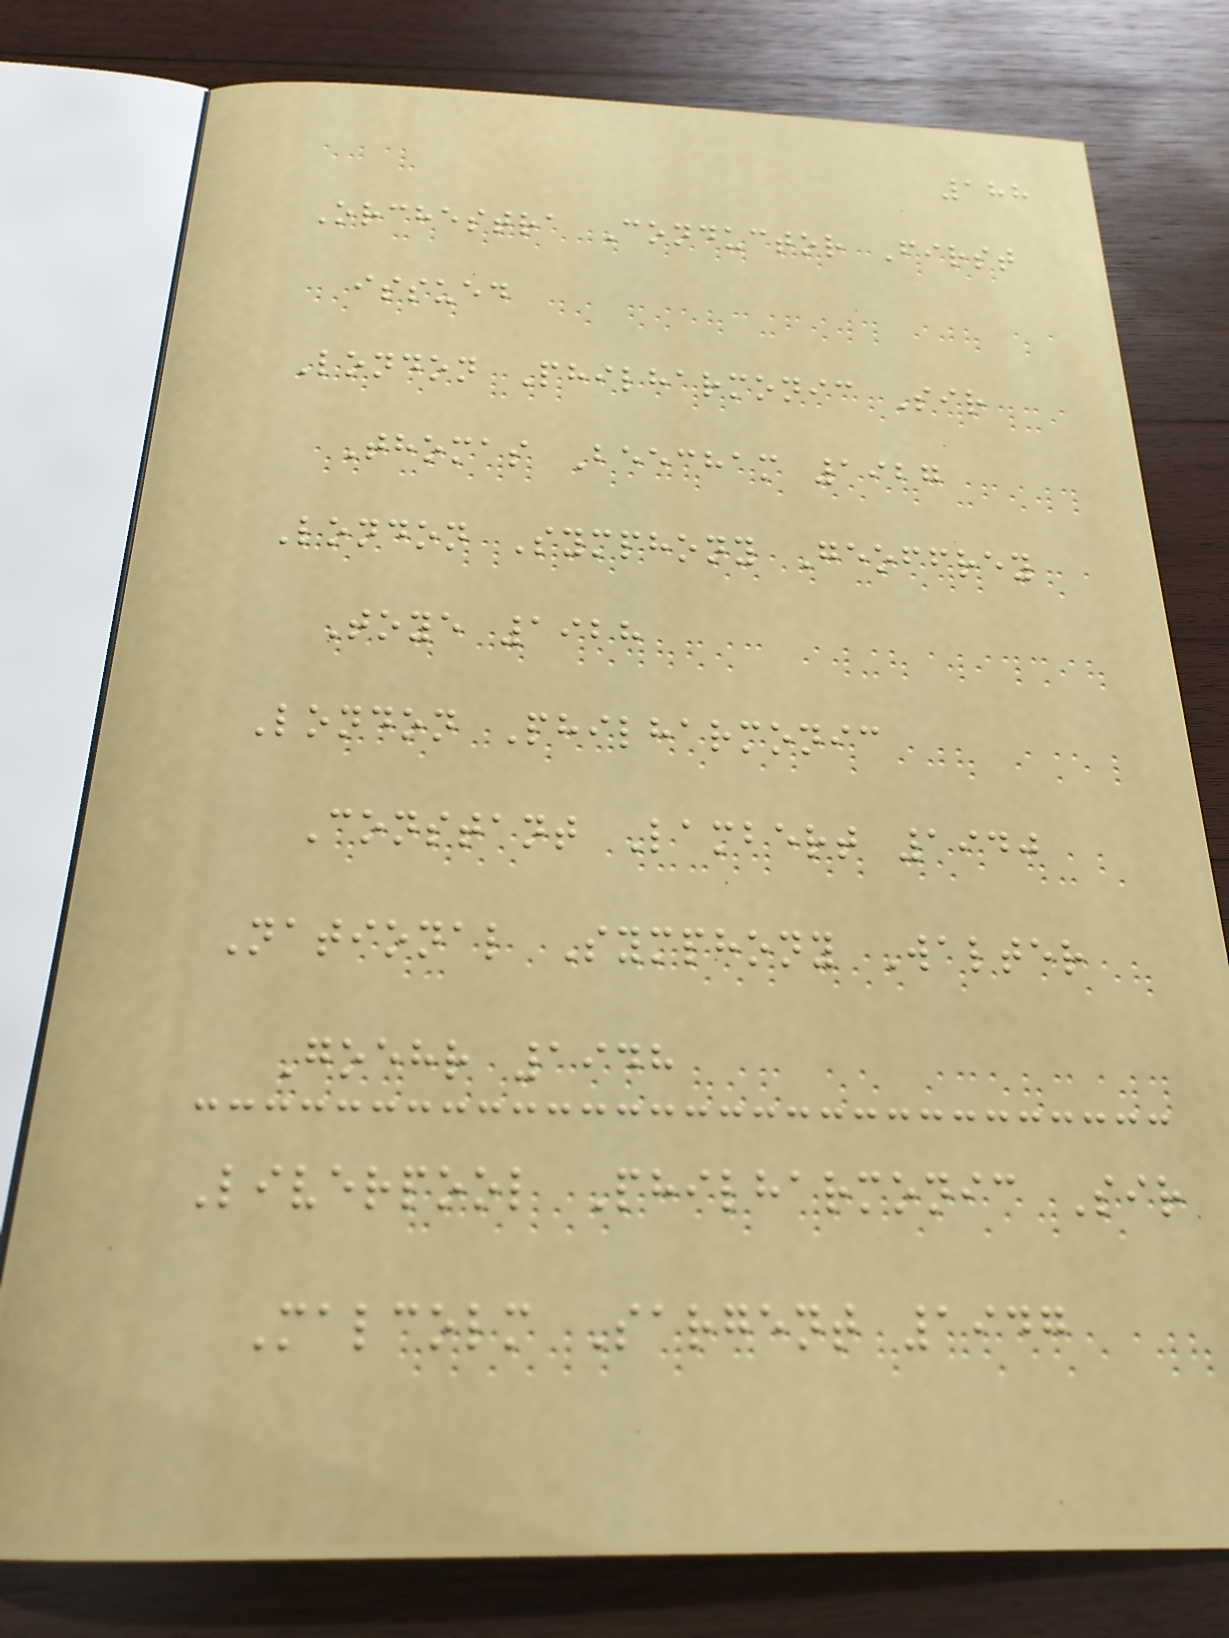188
Orchestra Conductor First
issued
London Philharmonic Sir
Thomas Beecham 1927
London Symphony Geoffrey
Toye 1928
London Philharmonic
Constant Lambert 1940
National Symphony Walter
Goehr 1948
Liverpool Philharmonic Sir
Malcolm Sargent 1947
